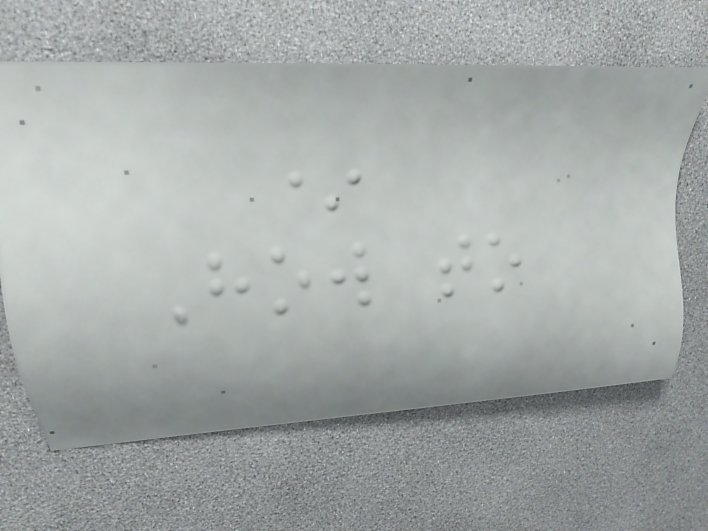*
How to
